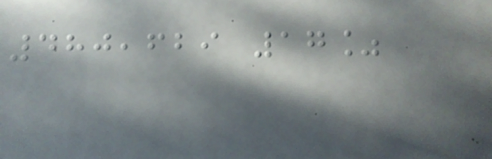480,629 17%
